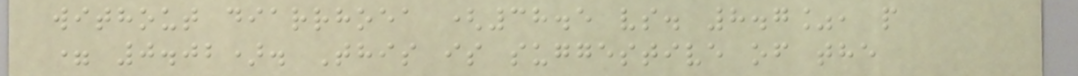without diarrhoea (38.5 vs. 8.7%, p
= 0.02). This is suggestive of the
